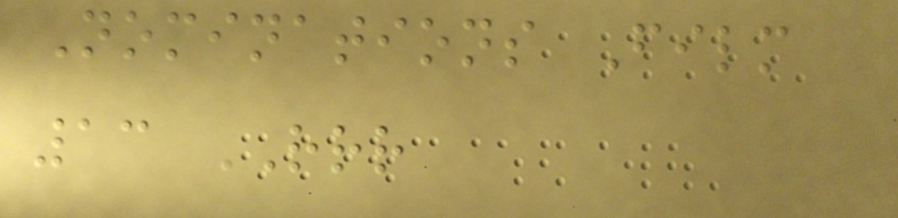Nominations Film
13 RRR
